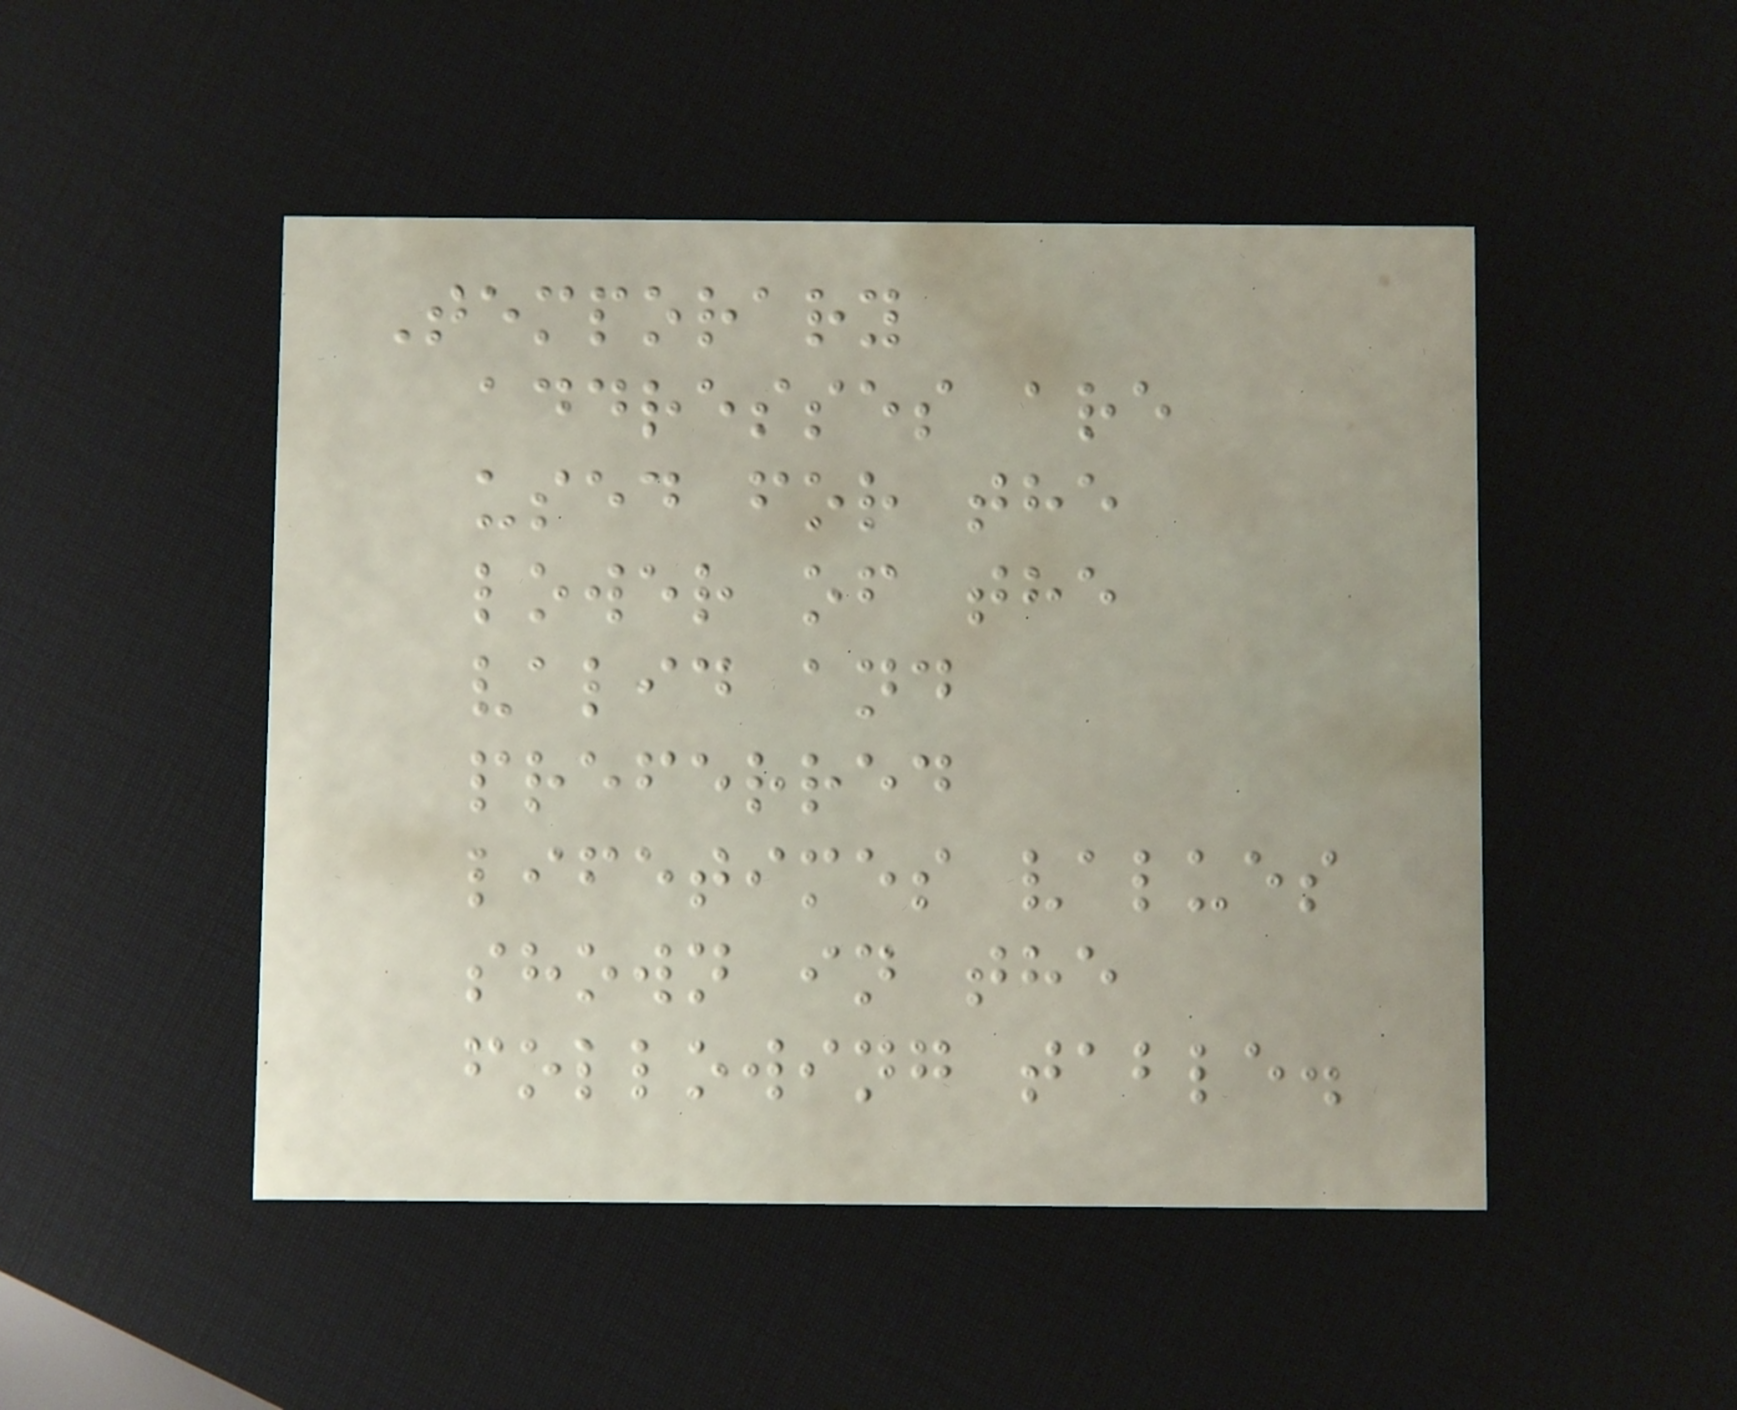Temporary
addresses are
used for the
lower of the
valid and
preferred
lifetimes values
shown in the
following table.
